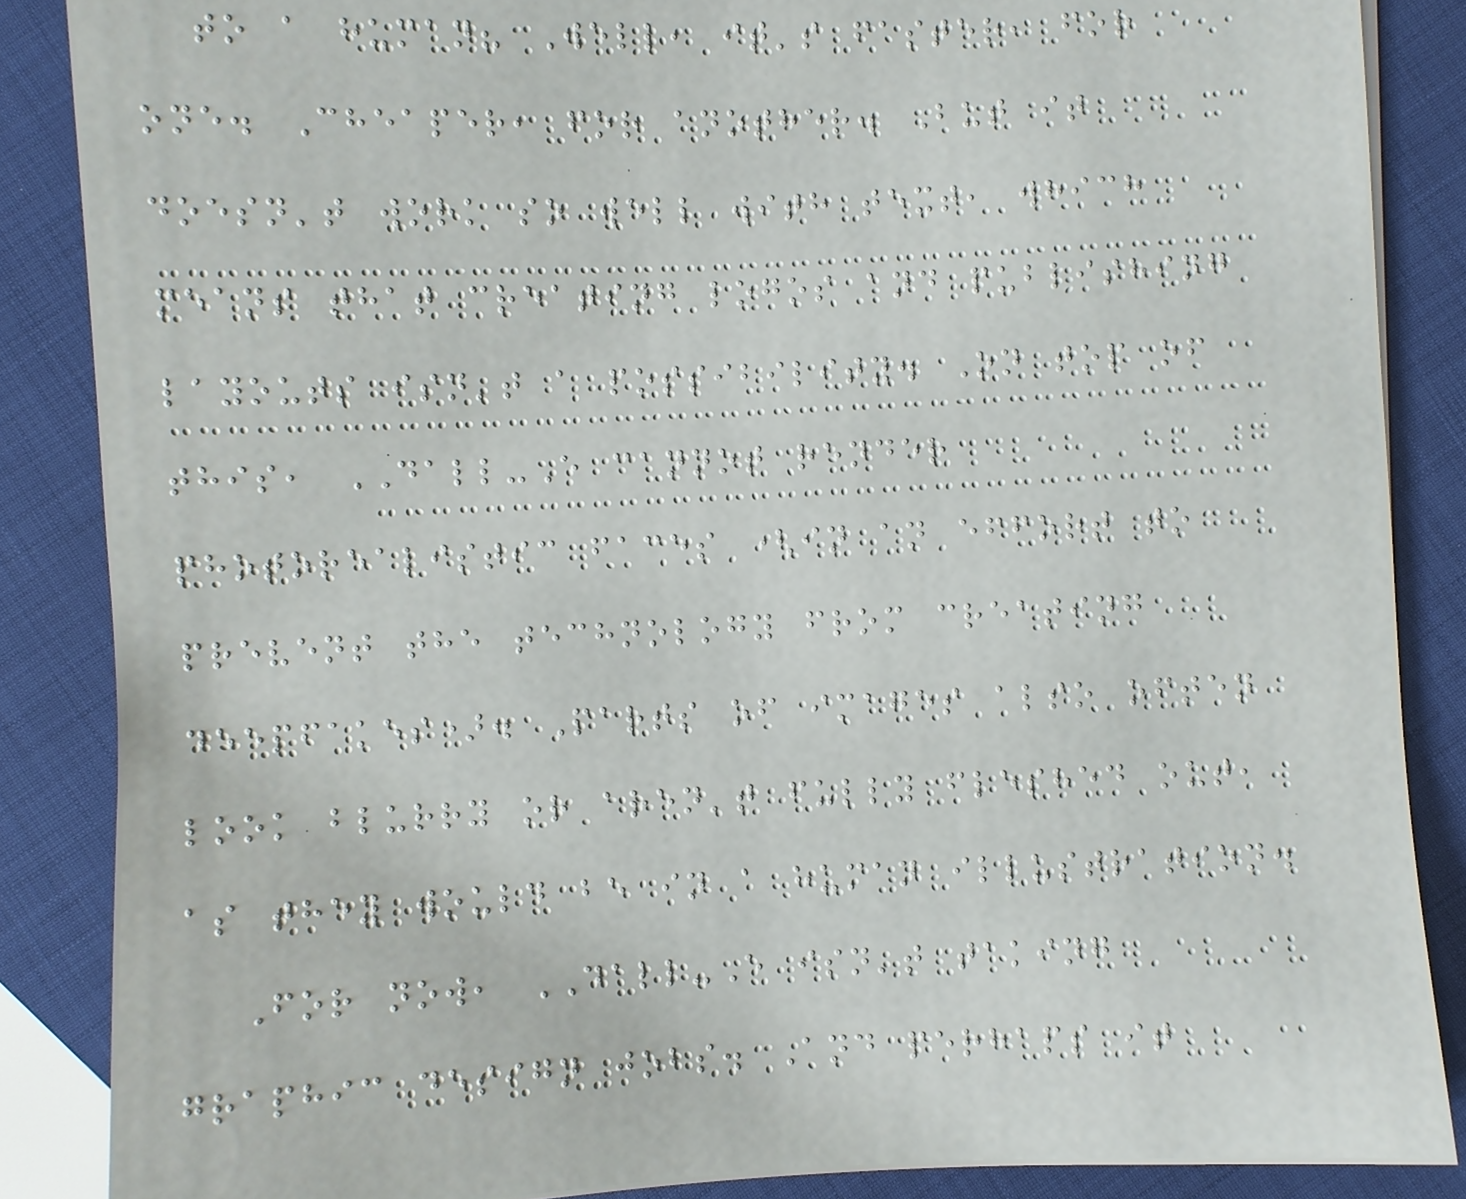to a human? Well, it's faster, for
one. Cheaper, for another. But it
doesn't work so well with text, which
means that creating logos and publishing
layouts isn't a possibility. On top of
this, DALL-E cannot render
photorealistic faces (in an effort to
prevent the technology from creating
deepfakes). Parts of images also often
look blurry or aren't fully fleshed out,
as they would be in a human illustration.
For now, DALL-E isn't taking
graphic design jobs. And perhaps it
